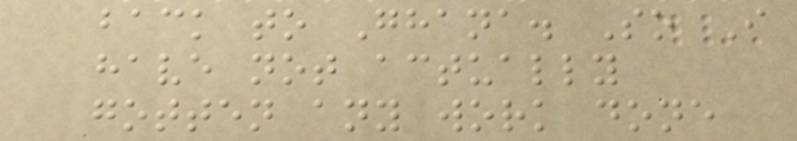back to Ghana. So I
have not actually
gotten any work done
